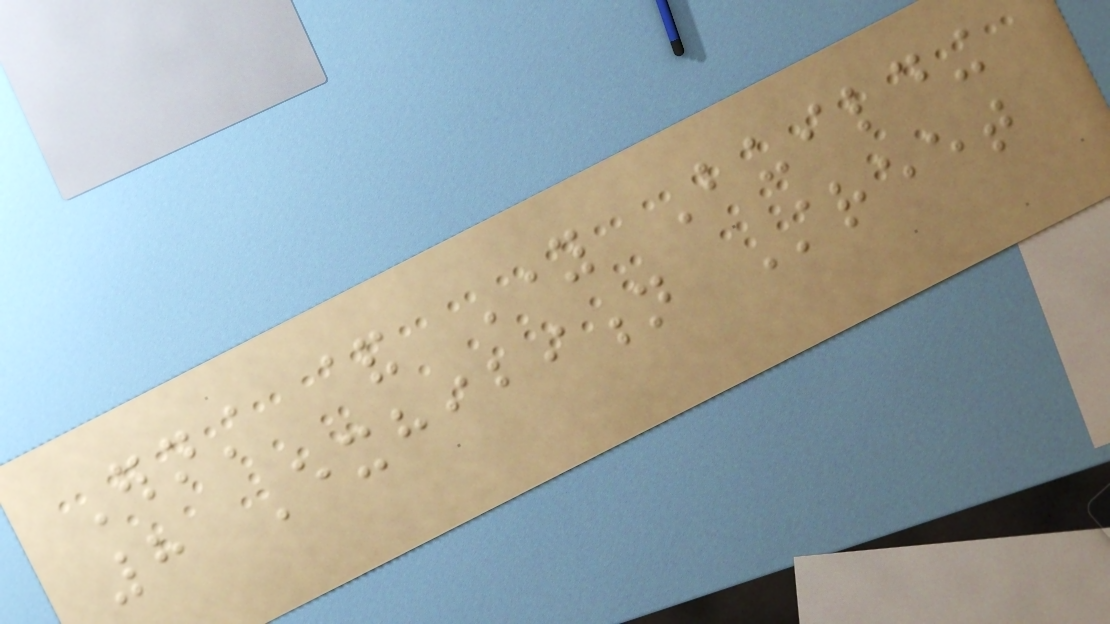Ernst & Young Building
8 Exhibition Street
